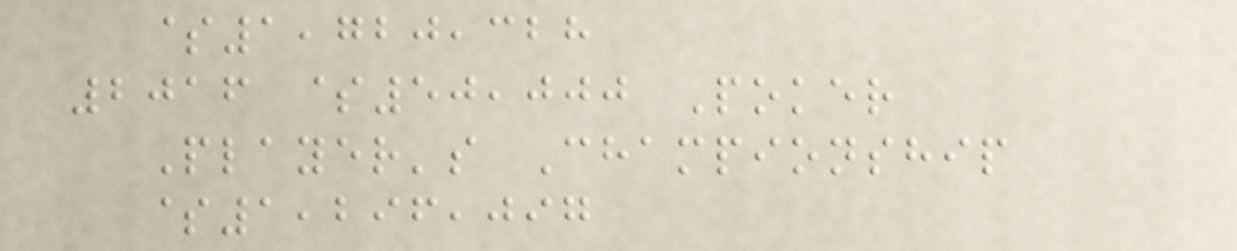$1,720,328
2016 $50,000 Poker
Player's Championship
$1,296,097
